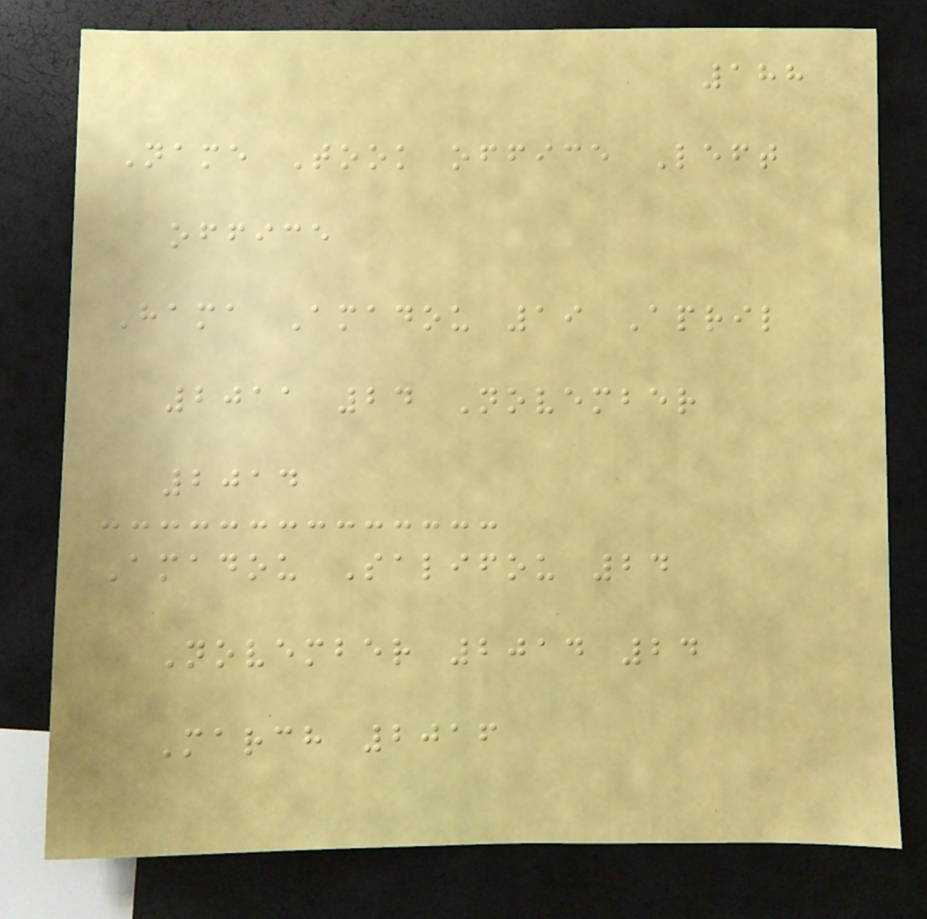188
Name Took office Left
office
Hama Amadou 19 April
2011 24 November
2014
Amadou Salifou 24
November 2014 24
March 2016
